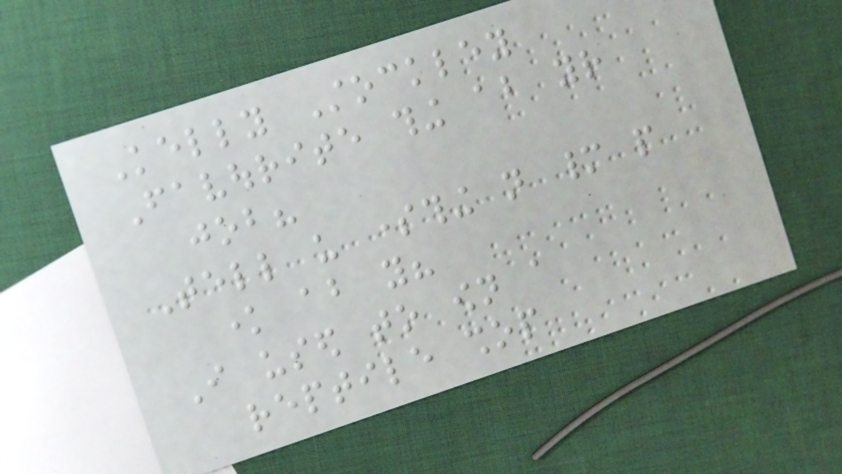Kelly Stockley
Favourite thing about your
job?
Tell us something not many people
know about you?
I used to own a
reptile shop
